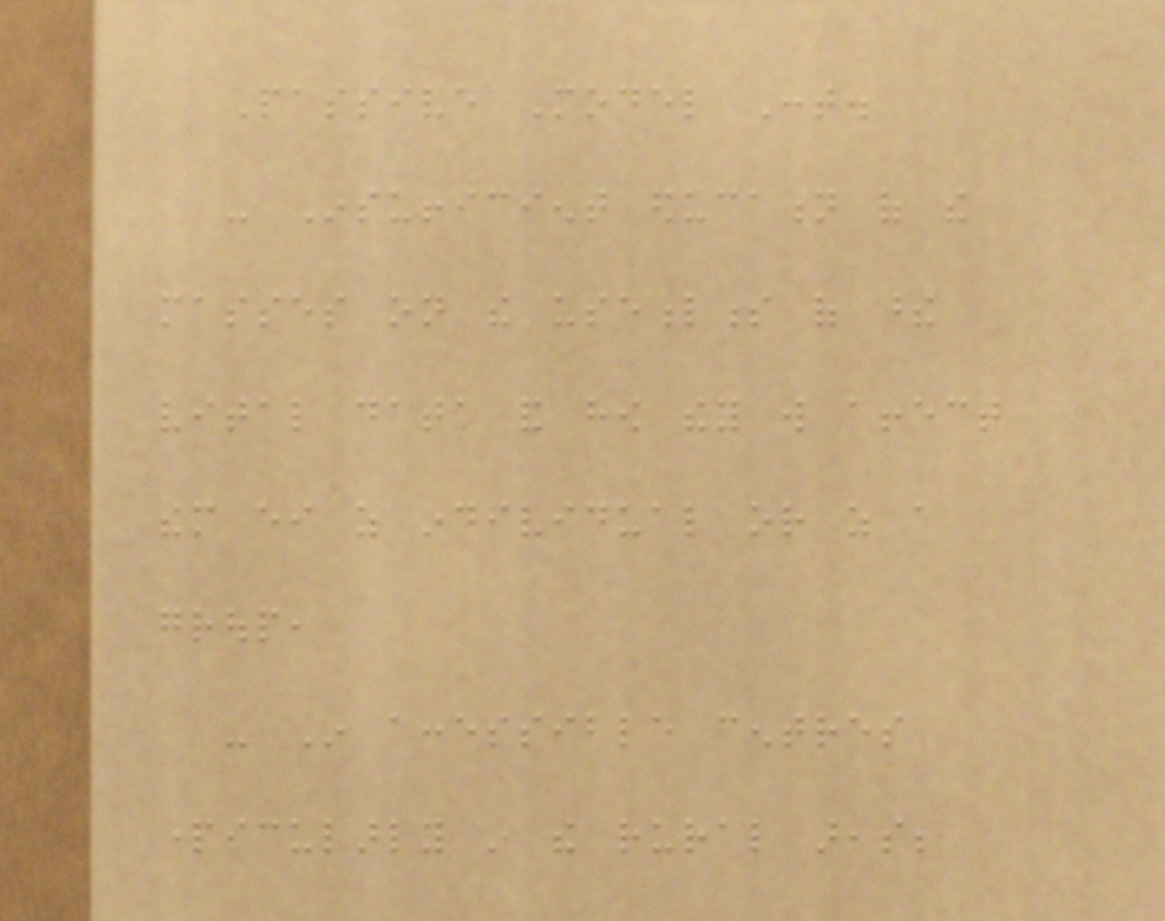Passive Model Cont.
- Insufficient education of the
masses on the usefulness of these
vital data and how they will affect
them either as individual or as a
group,
- In accessible centres
particularly in the rural areas;
